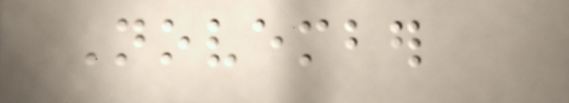November
